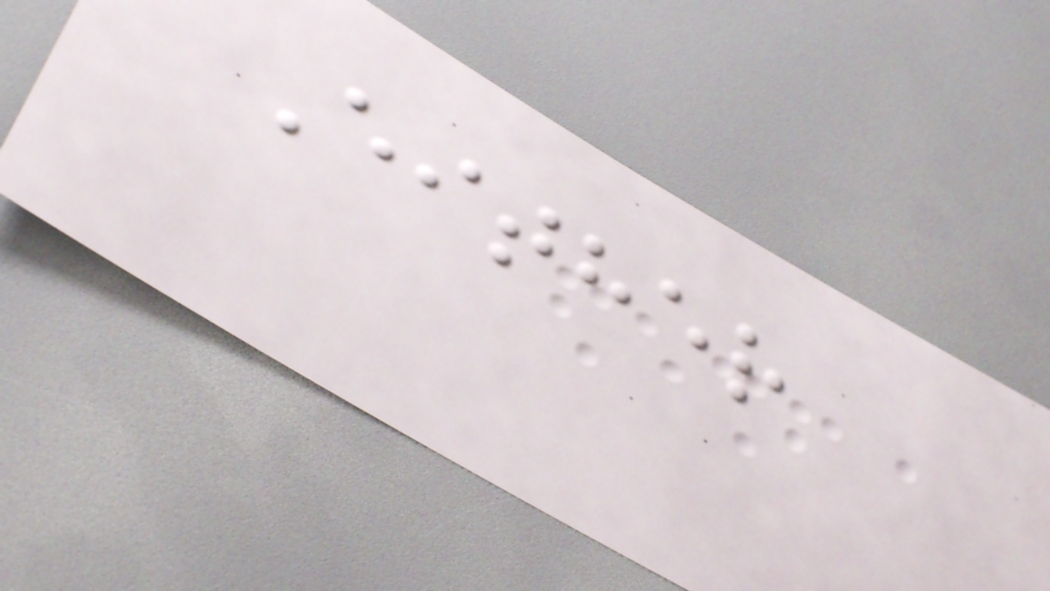Either
